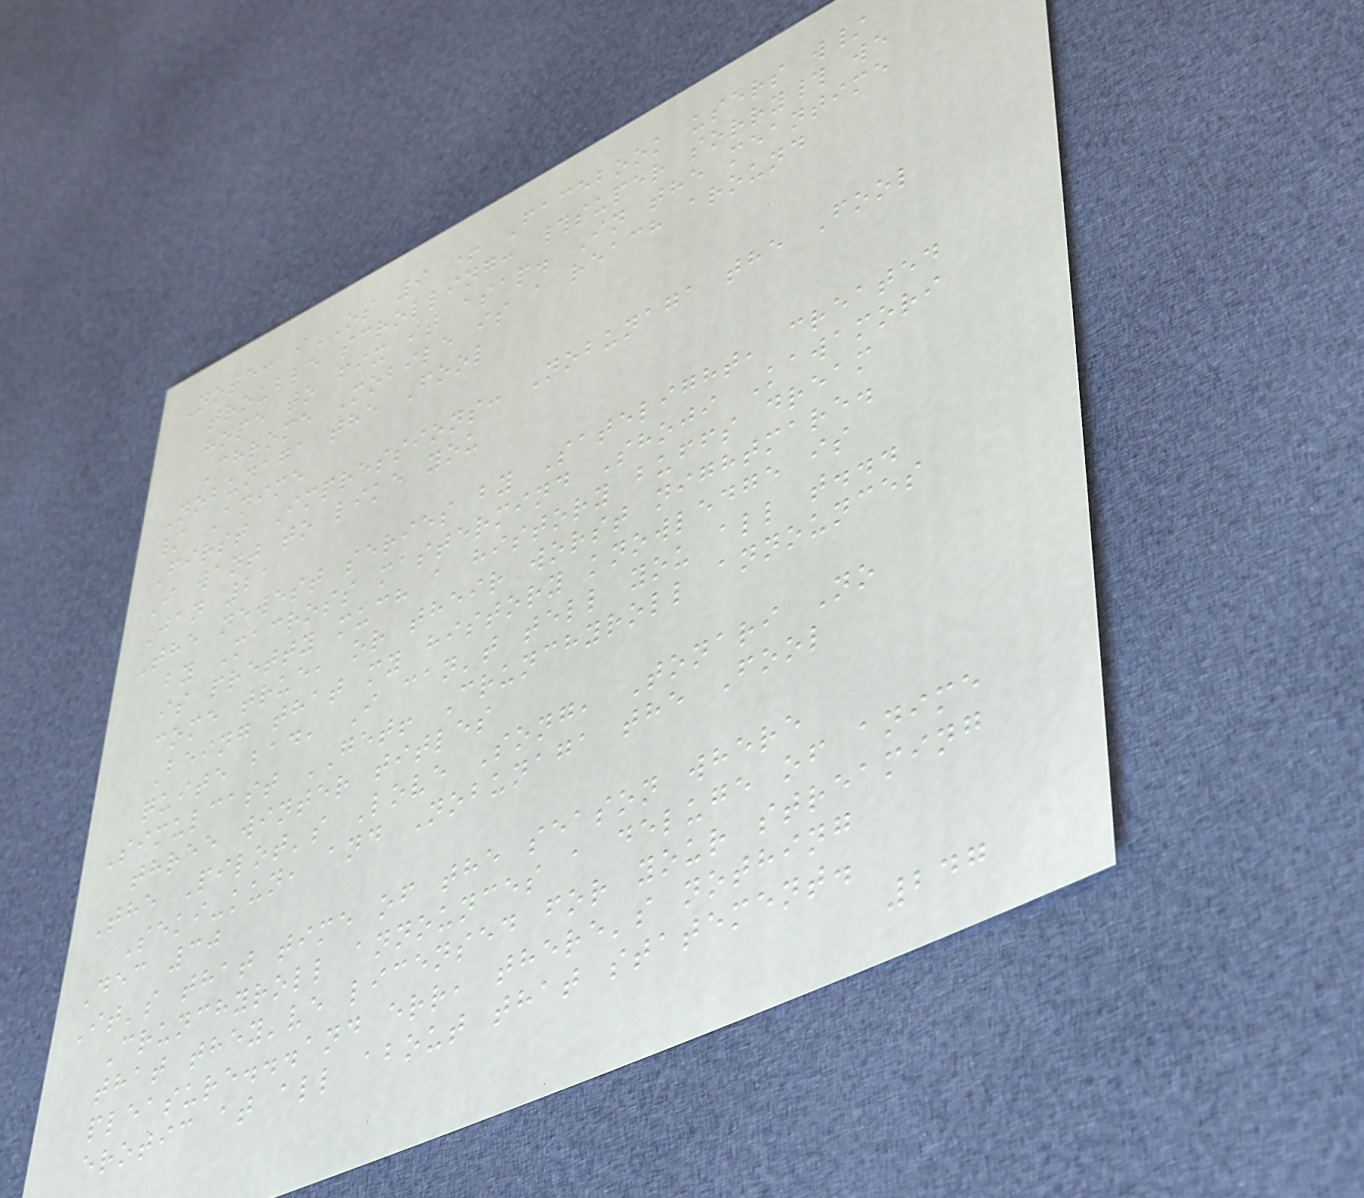Note: iOS 9 + Facebook users w/
trouble scrolling: #super sorry# we
hope to fix it asap. In the meantime
Chrome Mobile is a reach around
Nobunaga the Fool
/ Anime
First Impressions: Nobunaga the Fool
I want to like you
Jan 21
The newest series by Satelight, created
by Macross mastermind Shoji Kawamori
is pretty much a history buffs dream
come true, or their worst nightmare.
Being that my history knowledge is
quite bad, I can't tell you all t...
Simulcast GET! Crunchyroll announces
three winter titles
The Pilot's Love Song, Tonari No
Seki-kun, and Nobunaga the Fool
Dec 30
It's that time of the season where
Crunchyroll announces a deluge of anime
that they've licensed for your streaming
pleasure...and err, there's nothing
erotic at all about that statement.
247
